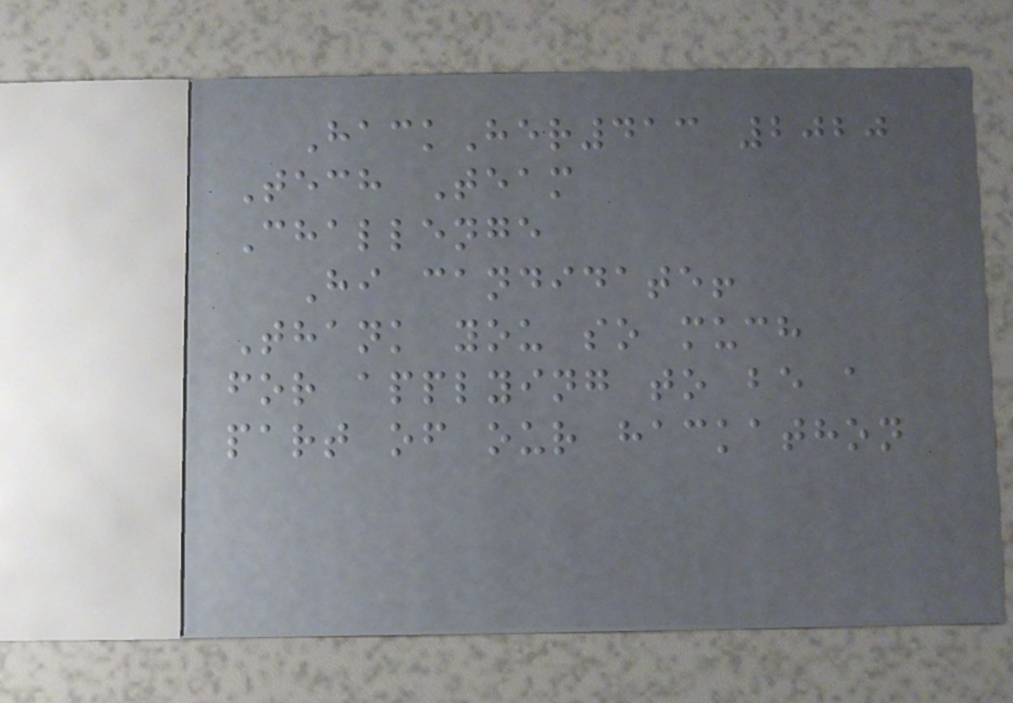HackHer413 2020
Tech Team
Challenge
Hi candidate!
Thank you so much
for applying to be a
part of our hackathon
